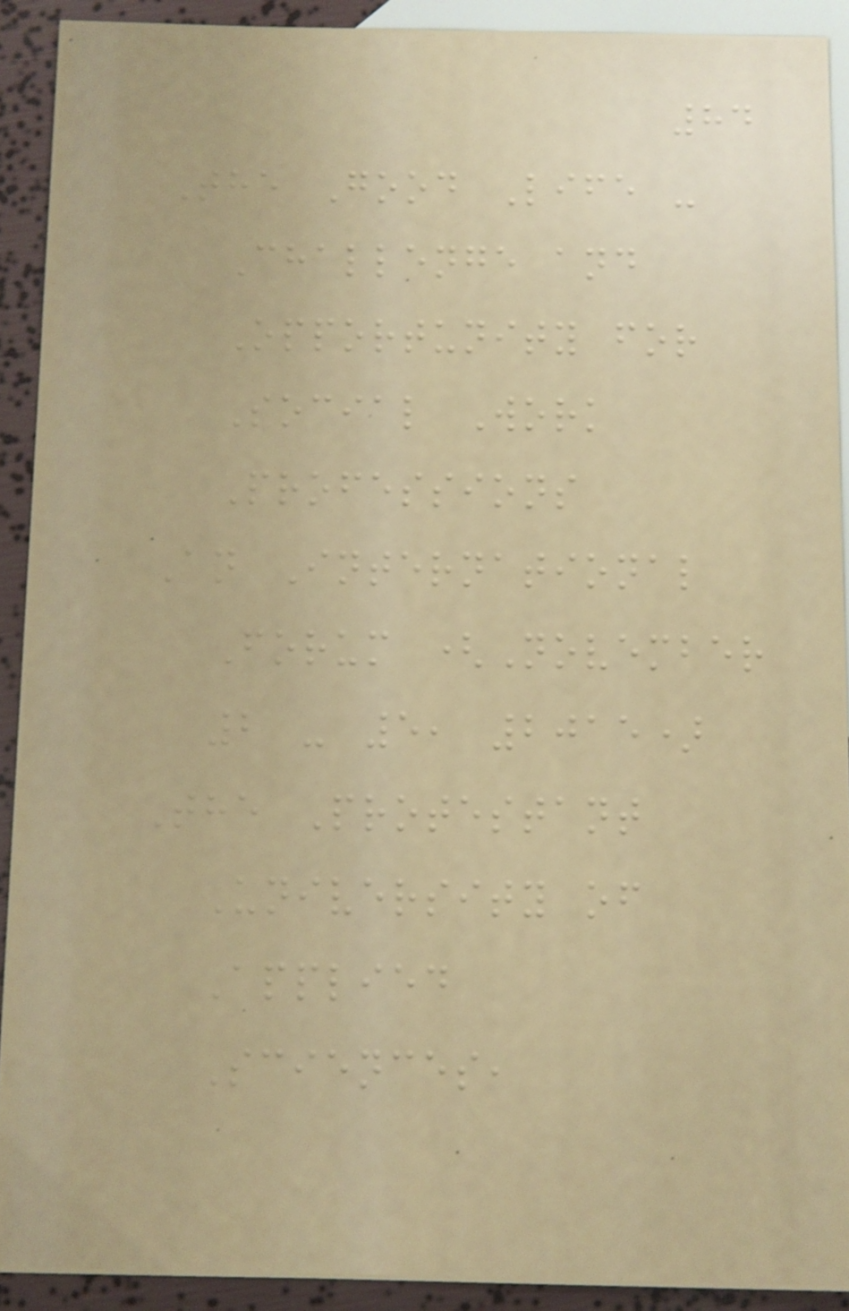84
The Good Life -
Challenge and
Opportunity for
Social Work
Professions
An International
Forum (November
2 - 5, 2015)
The Protestant
University of
Applied
Sciences,
